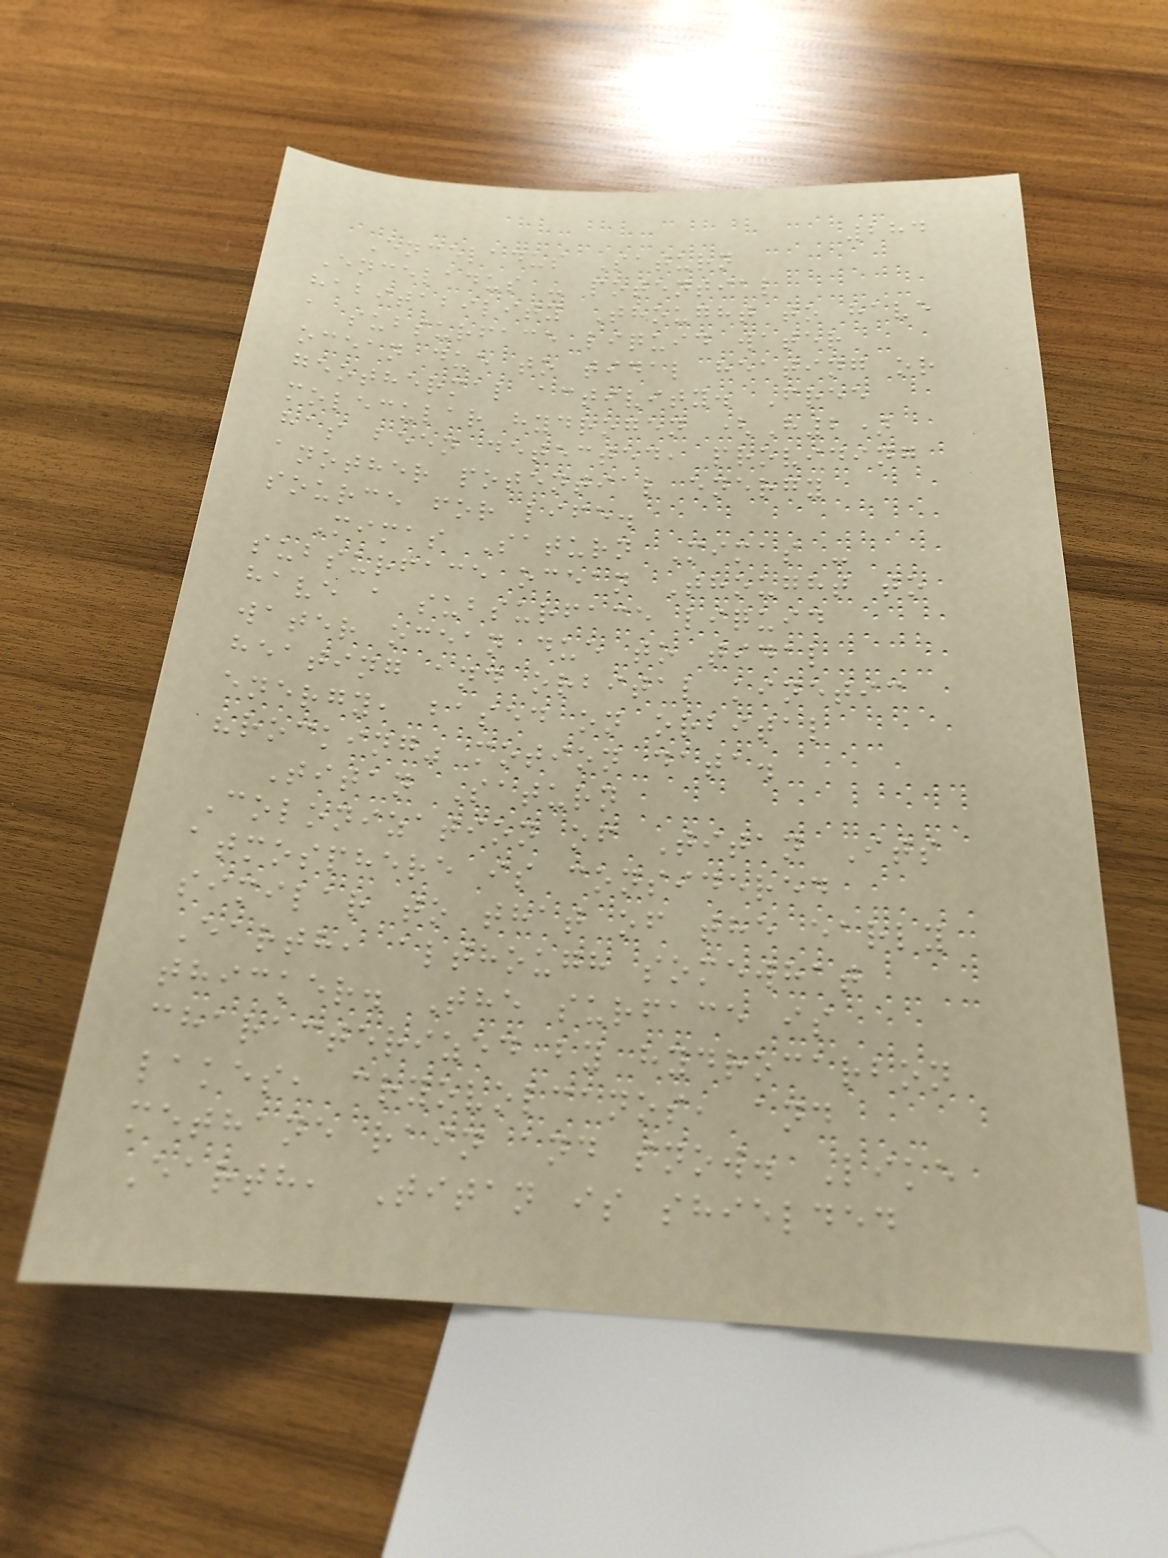284
Enceladus Saturn
Enceladus - potential
habitability Thought to have
a subsurface liquid water
ocean due to tidal heating or
geothermal activity. Free
molecular hydrogen (H2)
has been detected, providing
another potential energy
source for life.
Mimas Saturn Mimas -
subsurface ocean Thought to
have a subsurface liquid
water ocean due to tidal
heating and orbital kinetic
energy, based on orbital
"rocking" motion data.
Titan Saturn
Colonization of Titan Its
atmosphere is considered
similar to that of the early
Earth, although somewhat
thicker. The surface is
characterized by hydrocarbon
lakes, cryovolcanos, and
methane rain and snow. Like
Earth, Titan is shielded
